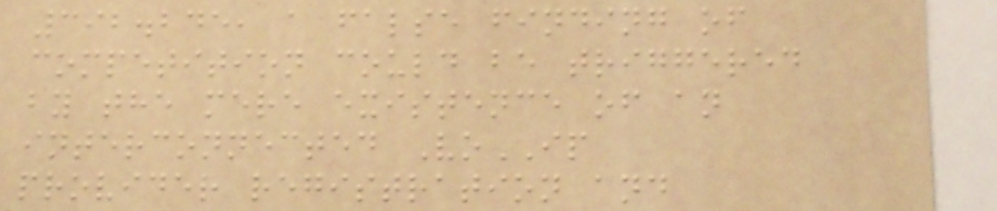392.245, a false finding of
competition could be triggered
by the mere existence of an
interconnected VoIP
provider registration and
